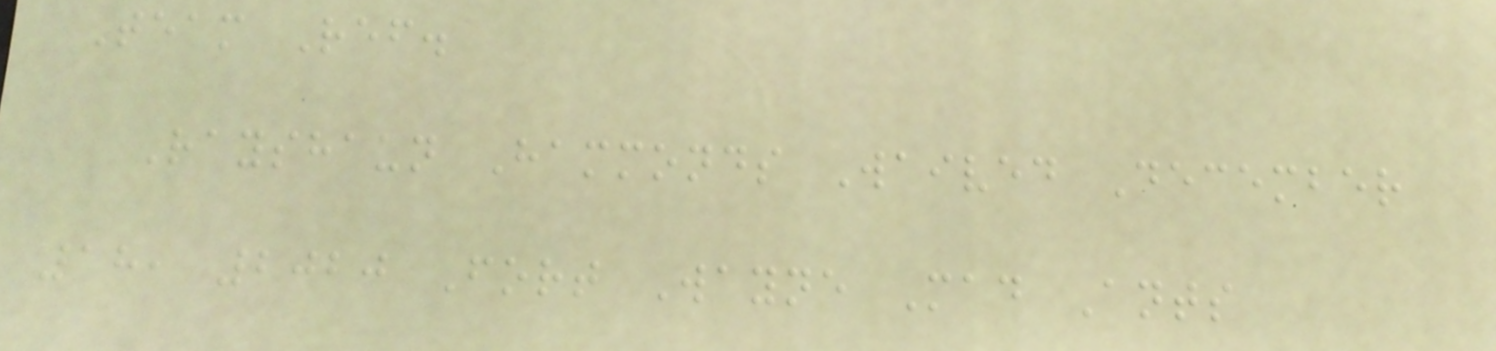Team Ref.
Rayshaun Hammonds Waived December
18, 2020 Fort Wayne Mad Ants
